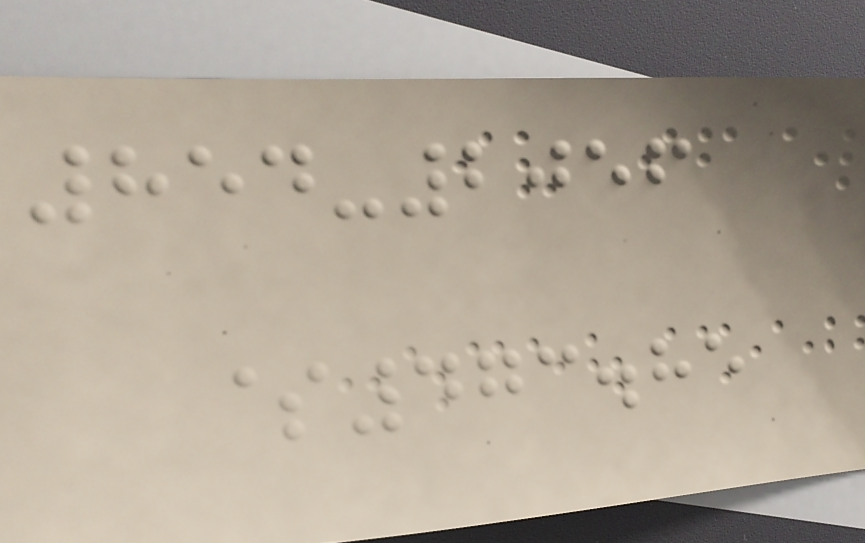854-2056
$473.85
